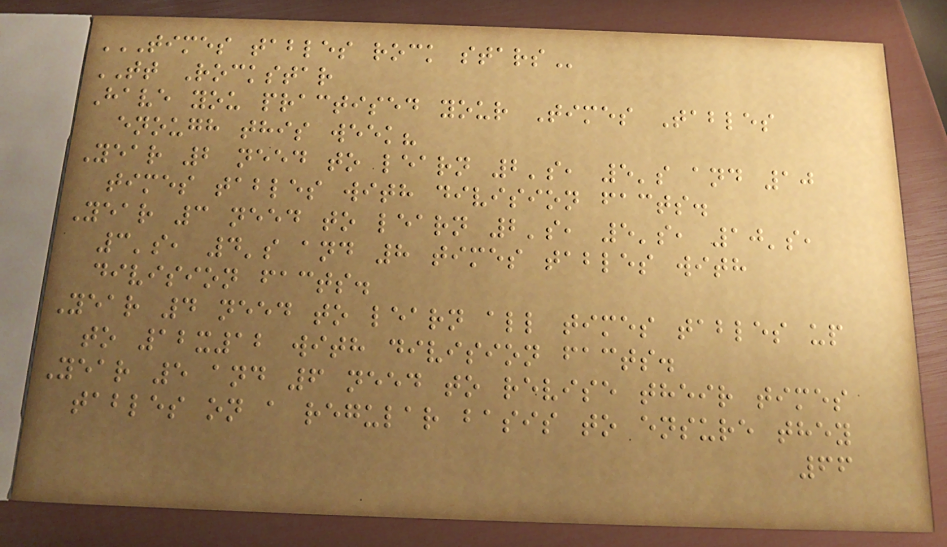TIMES TABLES ROCK STARS
TT Rockstar
Have you practised your Times Tables
enough this week?
Year 2 need to learn 2's, 5's and 10
times tables with division facts.
Year 3 need to learn 2's, 5's, 10's,
3's, 4's and 8 times tables with
division facts.
Year 4 need to learn all times tables up
to 12x12 with division facts.
Year 5 and 6 need to revise their times
tables on a regular basis to ensure they
66
